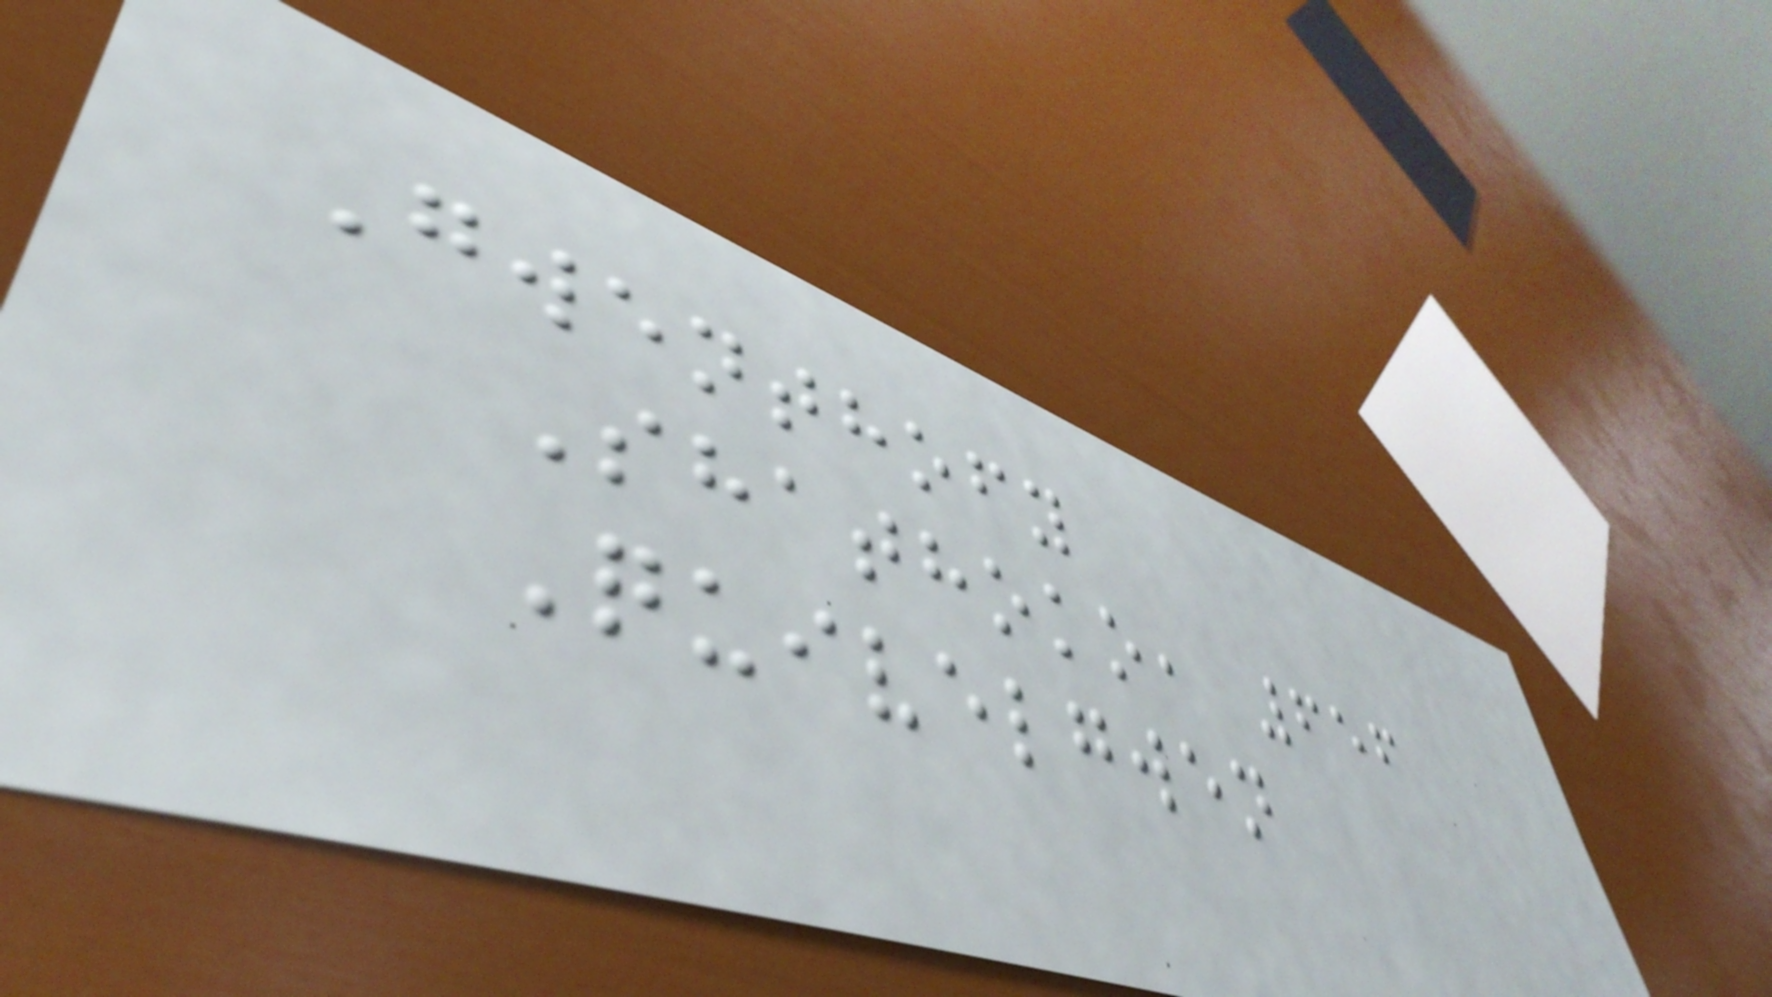Gwenthofy
Shathoko, 656
Quivelgwen
